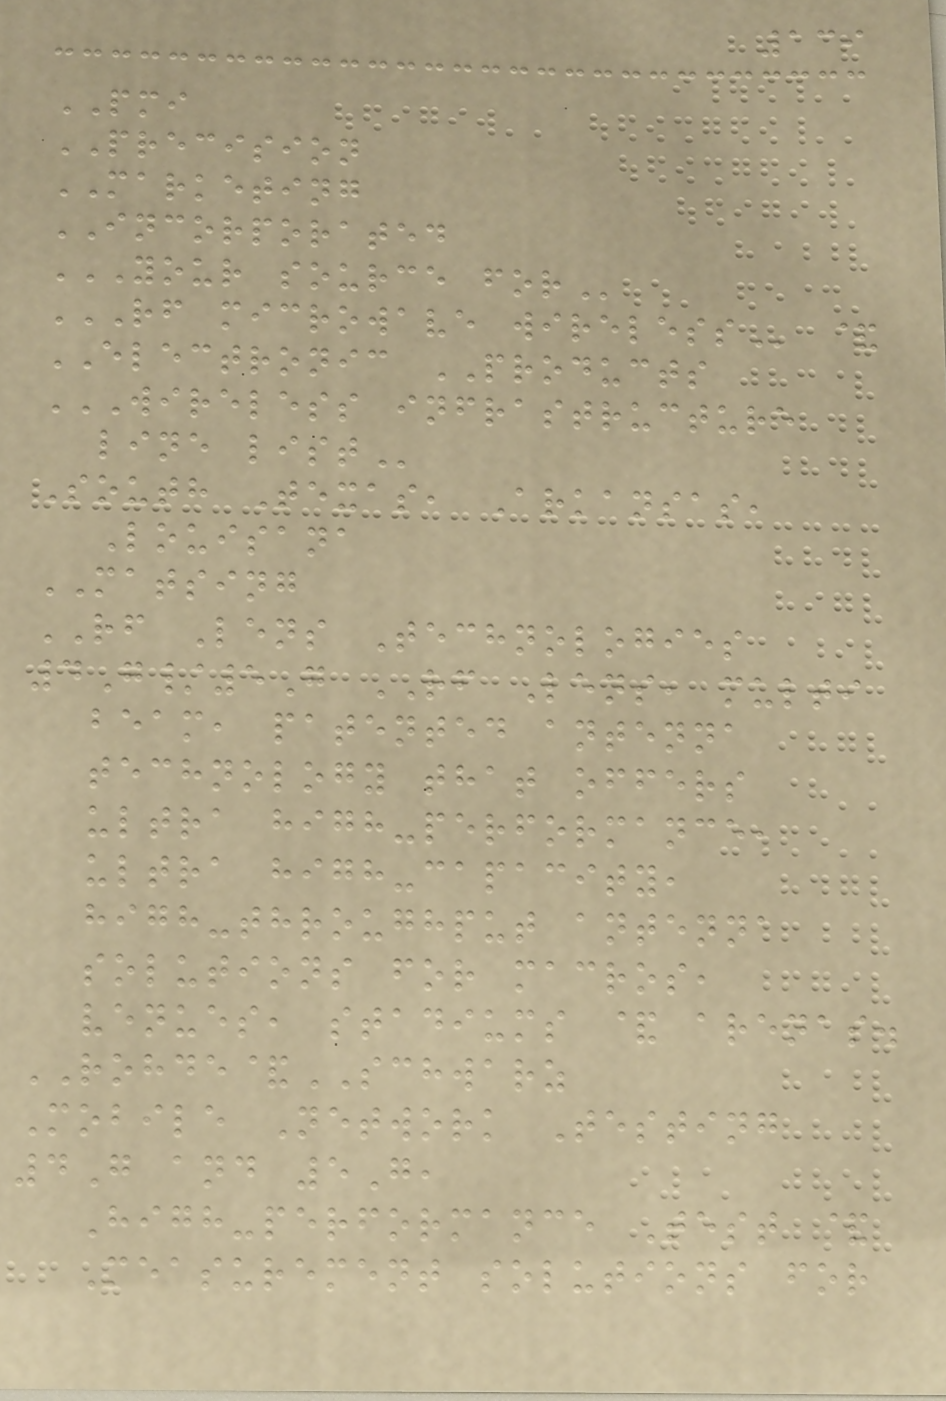139
PMI
PRECISION
MARKETING
INCORPORATED
YOUR SOURCE FOR
RF MICROWAVE WIRELESS &
ELECTRONIC PRODUCTS
WIRELESS INFRASTRUCTURE
LINE LIST
South Texas, Arkansas,
Louisana
MATSING
RF Lens Technologies
4G/5G RF Lens, multi
beam, patented antenna
technology that offers
ultra high-performance,
ultra high-capacity,
high-throughput antenna
solutions for macros,
venues, stadiums & arenas.
ROHDE&SCHWARZ
Mobile Network Testing
4G and 5G,
High-performance Test &
Measurement solutions for
